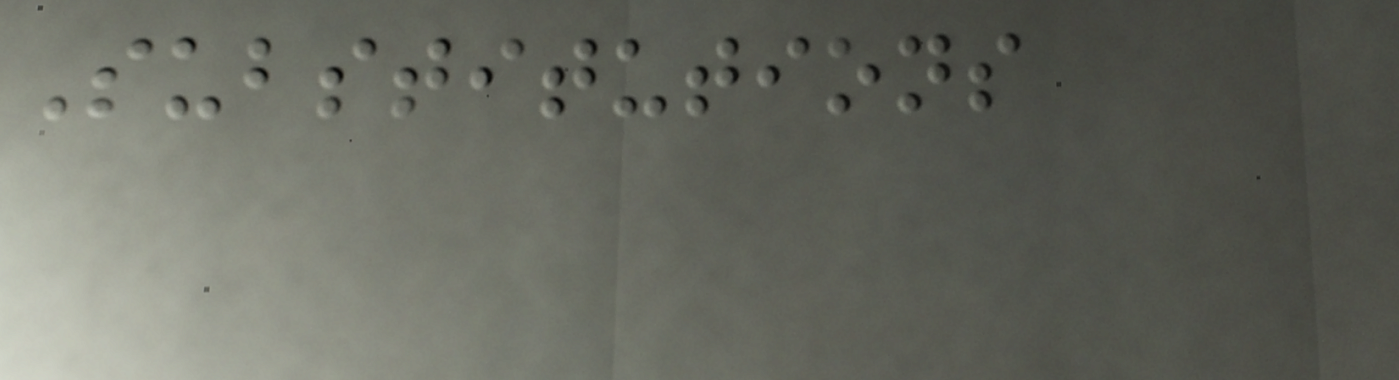Substitutions
